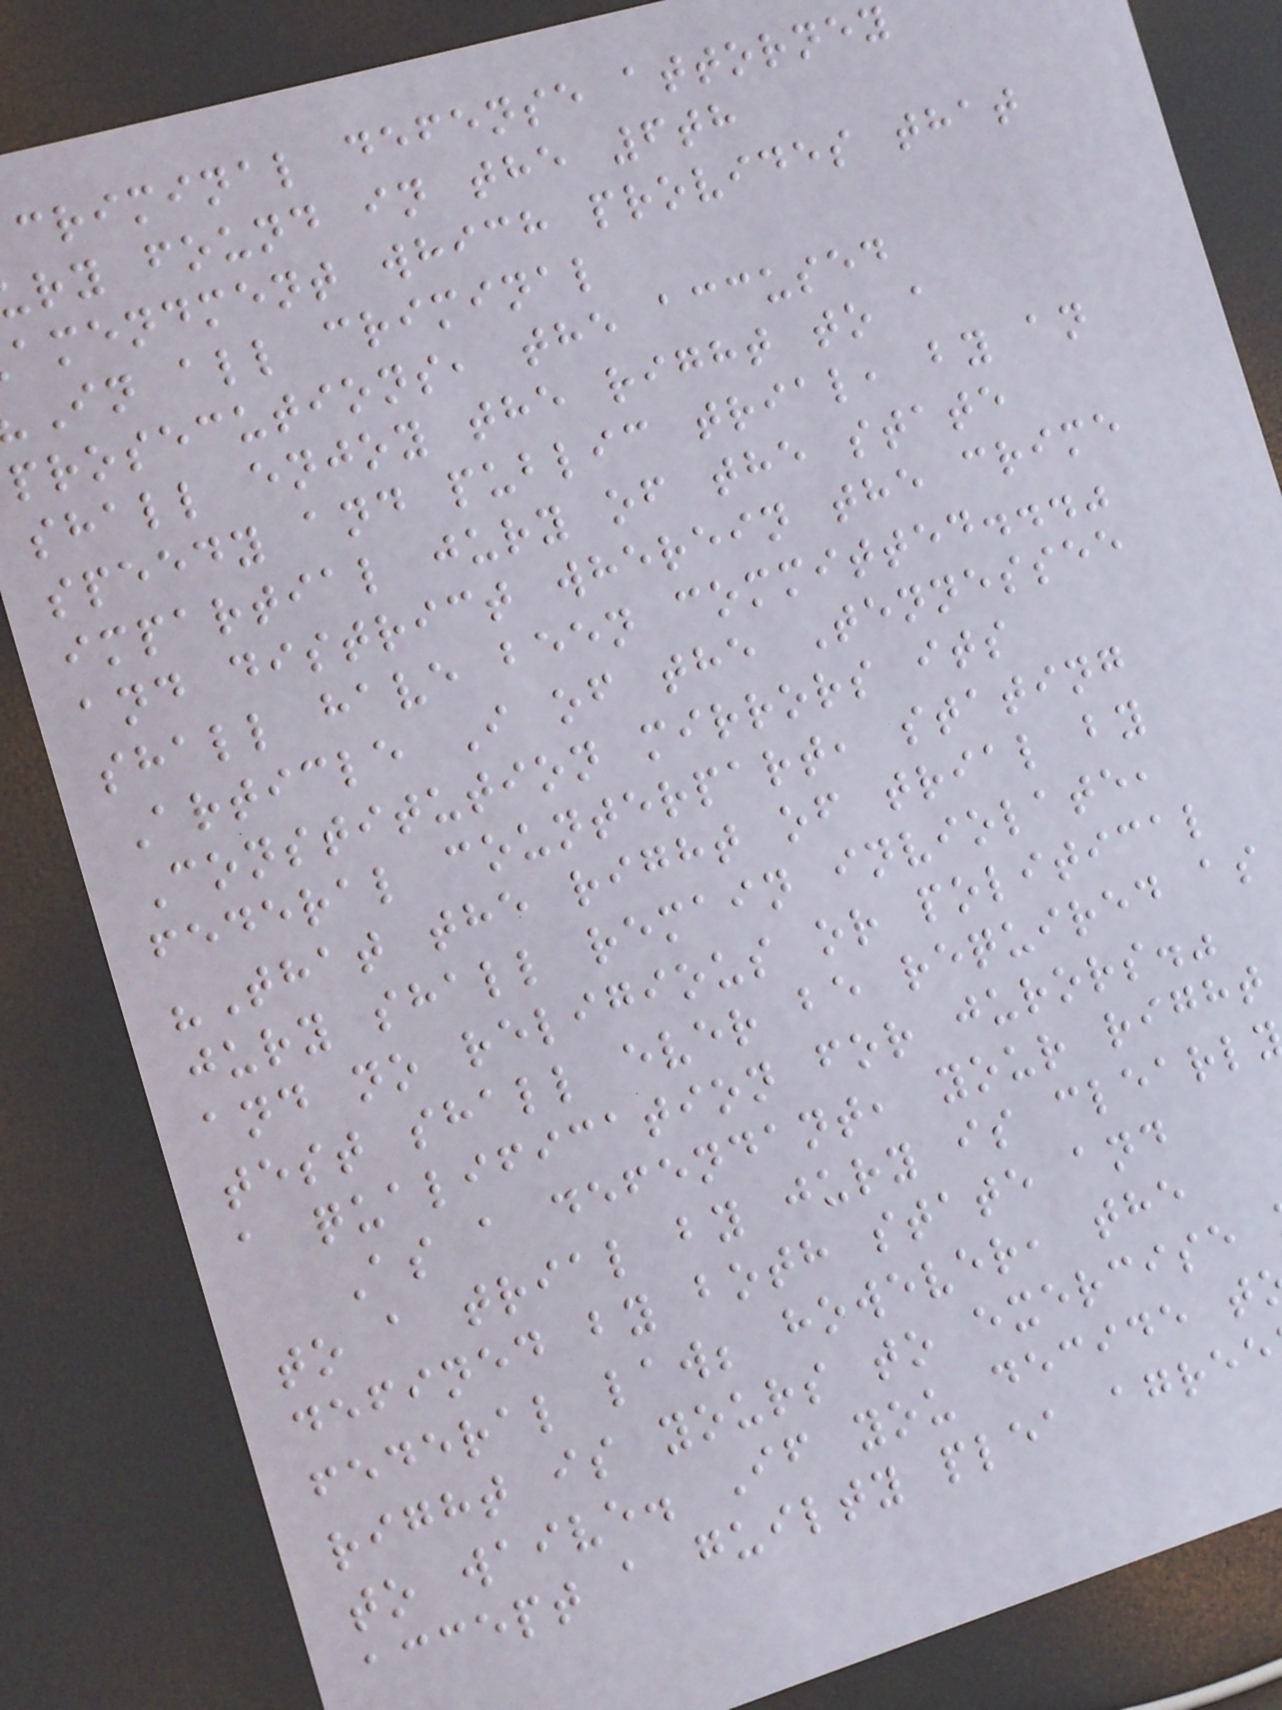criminal defense attorney
ry found in the 6th
amendment which provides that
In all criminal
prosecutions, the accused
shall enjoy the right to a
speedy and public trial, by an
impartial jury of the state
and district wherein the crime
shall have been committed..."
Article I of the Tennessee
Constitution mirrors its
federal counterpart, stating
"That the right of trial by
jury shall remain inviolate,
and no religious or political
test shall ever be required as
a qualification for jurors."
As a defendant, your right
to a trial by jury is clearl
defined by both state and
federal law; however, the
right is yours to exercise
to waive. If you decide t
accept a guilty plea agree
